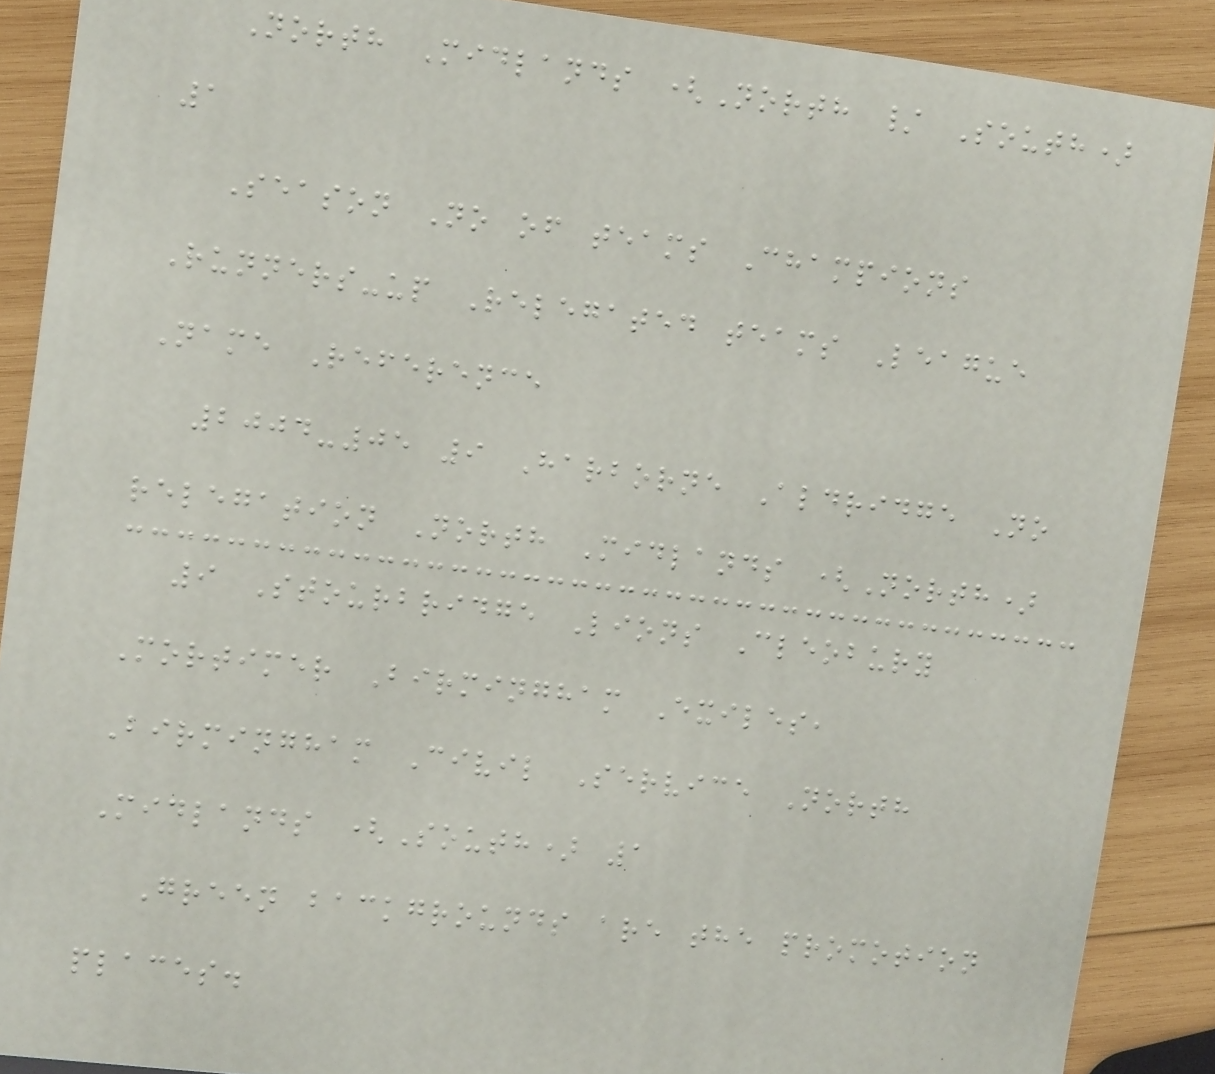North Midlands (North / South)
1
Season No of teams Champions
Runners-up Relegated teams League
Name Reference
2004-05 9 Harborne Aldridge No
relegation North Midlands (North)
9 Stourbridge Lions Cleobury
Mortimer Birmingham Exiles,
Birmingham Civil Service North
Midlands (South) 1
Green backgrounds are the promotion
places.
